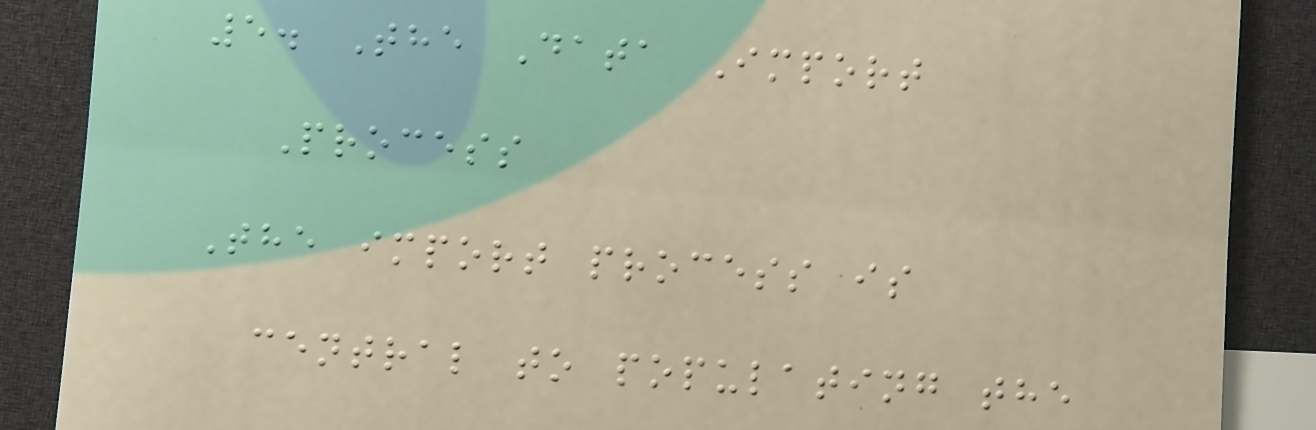5. The Data Import
Process
The import process is
central to populating the
